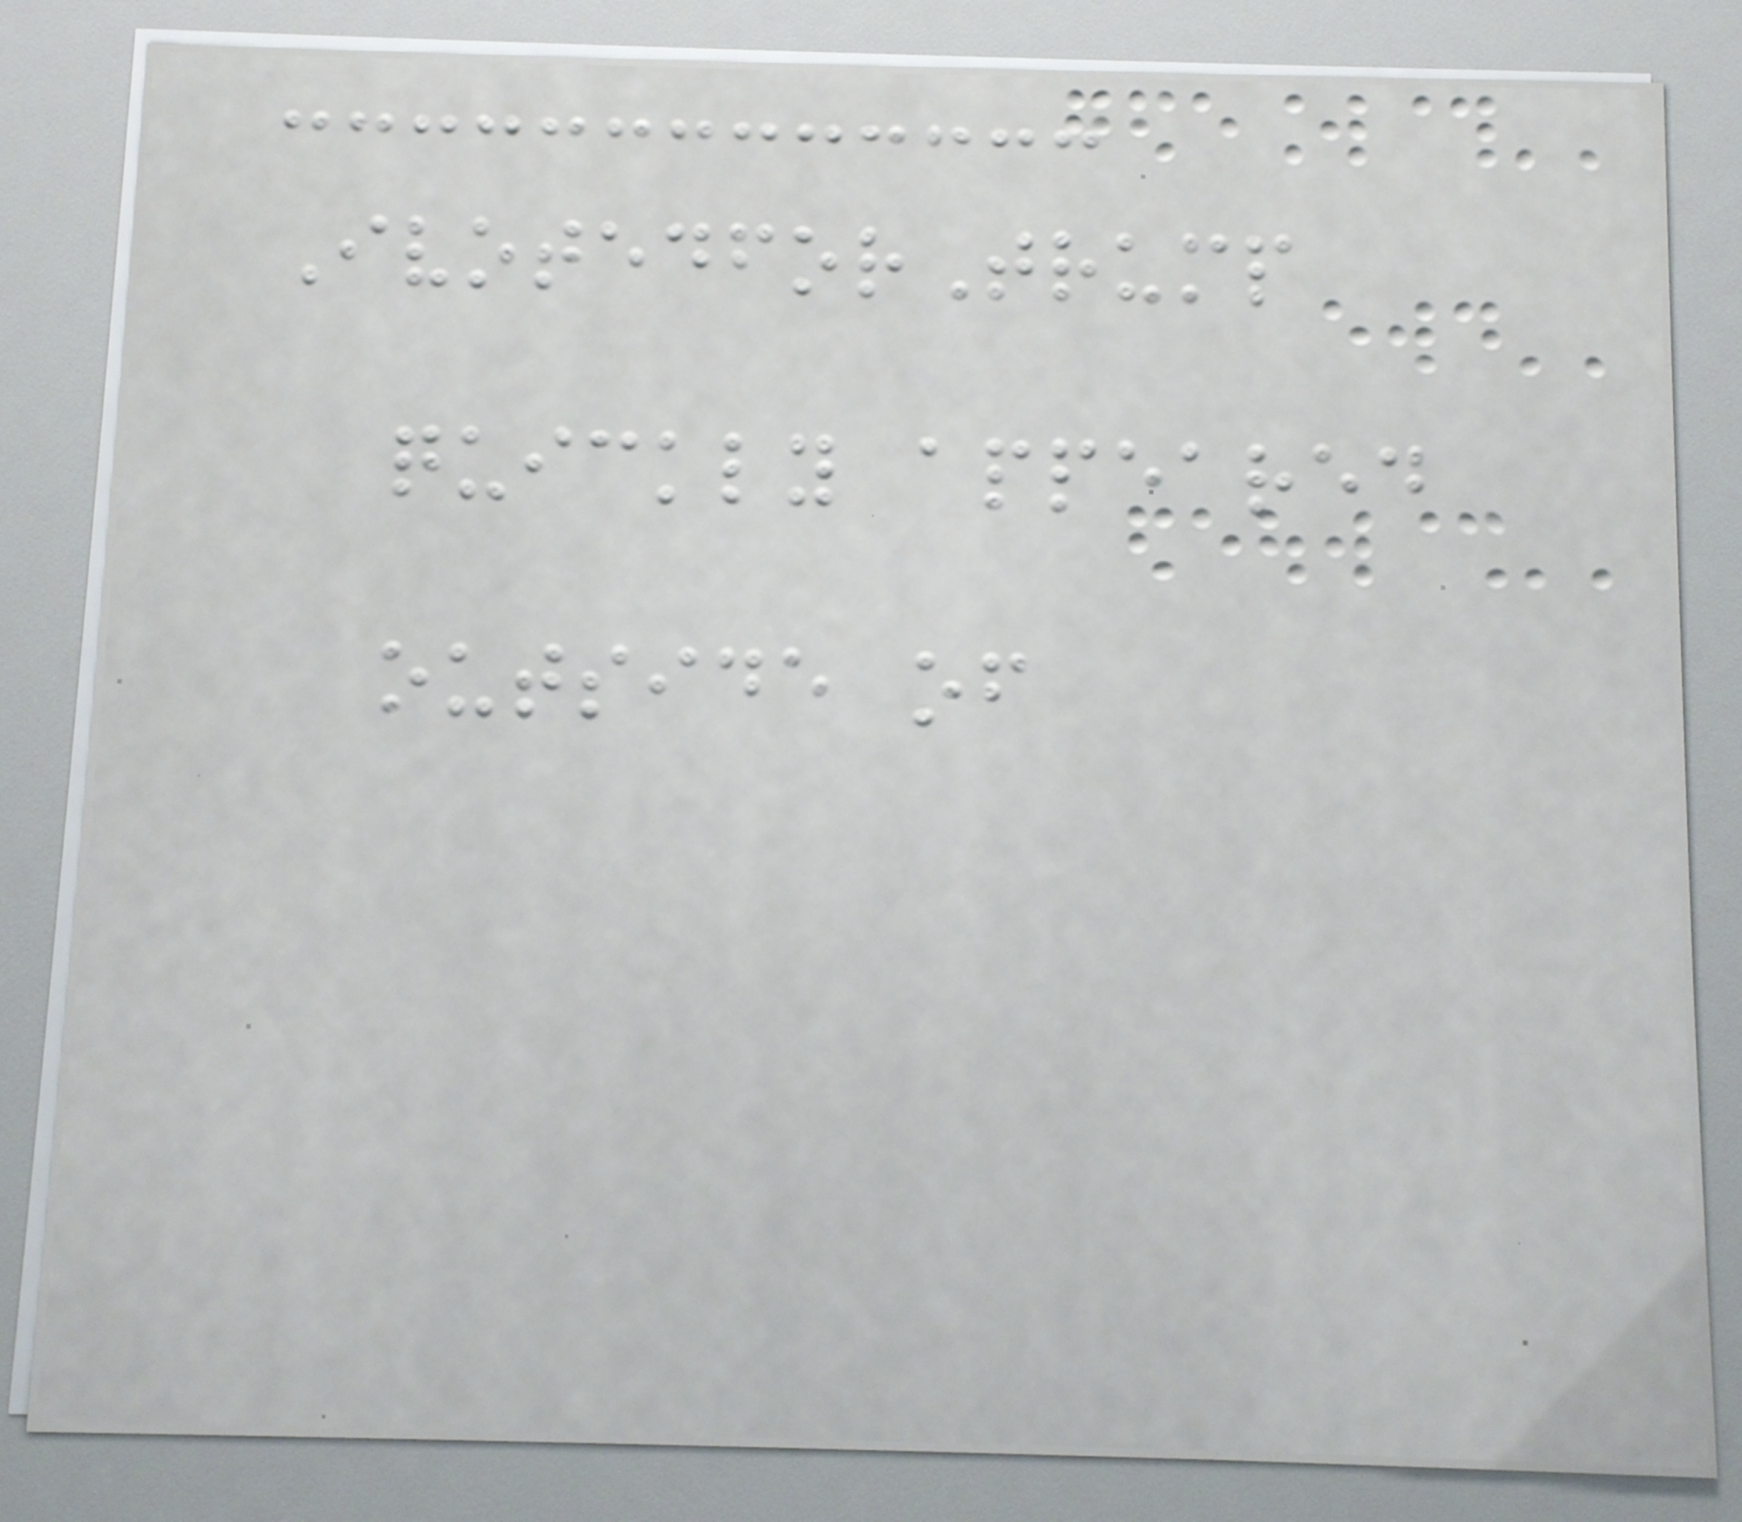IvotedforTrump
quickly appeared
outside of
